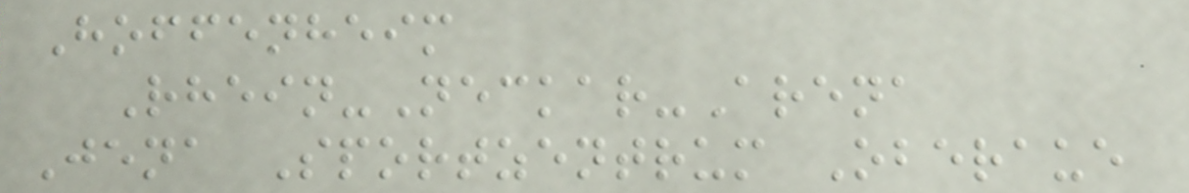Hoffenheim
Rhein-Neckar-Arena
Jena Sportzentrum Oberaue
